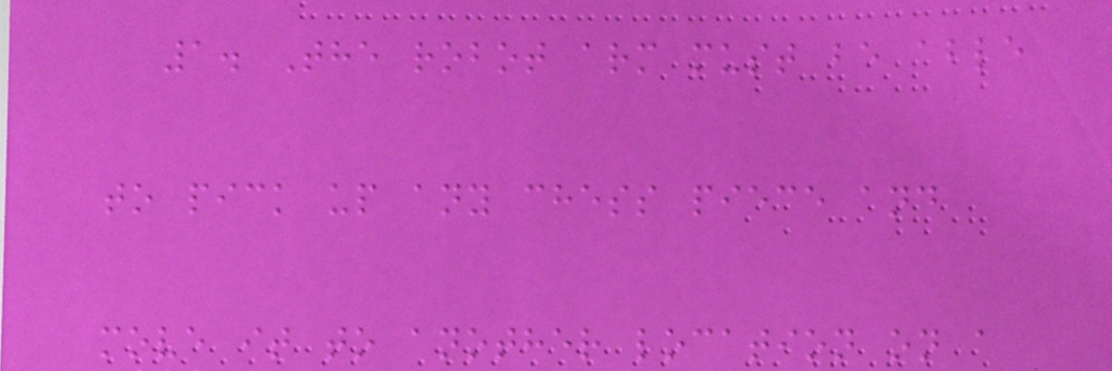1. The robot arm must be able
to pick up any chess piece and
move it to another location on a
